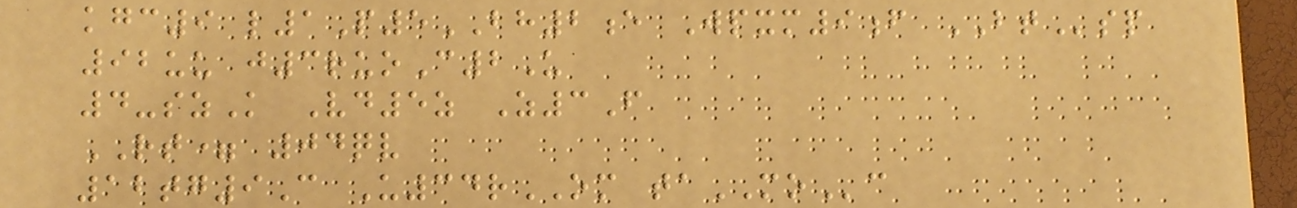kgc9 l1P5BH2e Wpxm9f BTsp
92uu j3ruoC2U
4-szK Vd5z Z3F
RT= 04qv
12tg9C U34rOM taMOc
